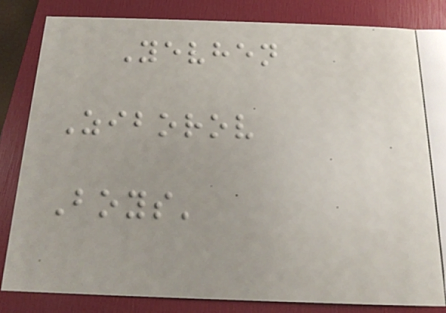Yevhen
Ziborov
Boys'
